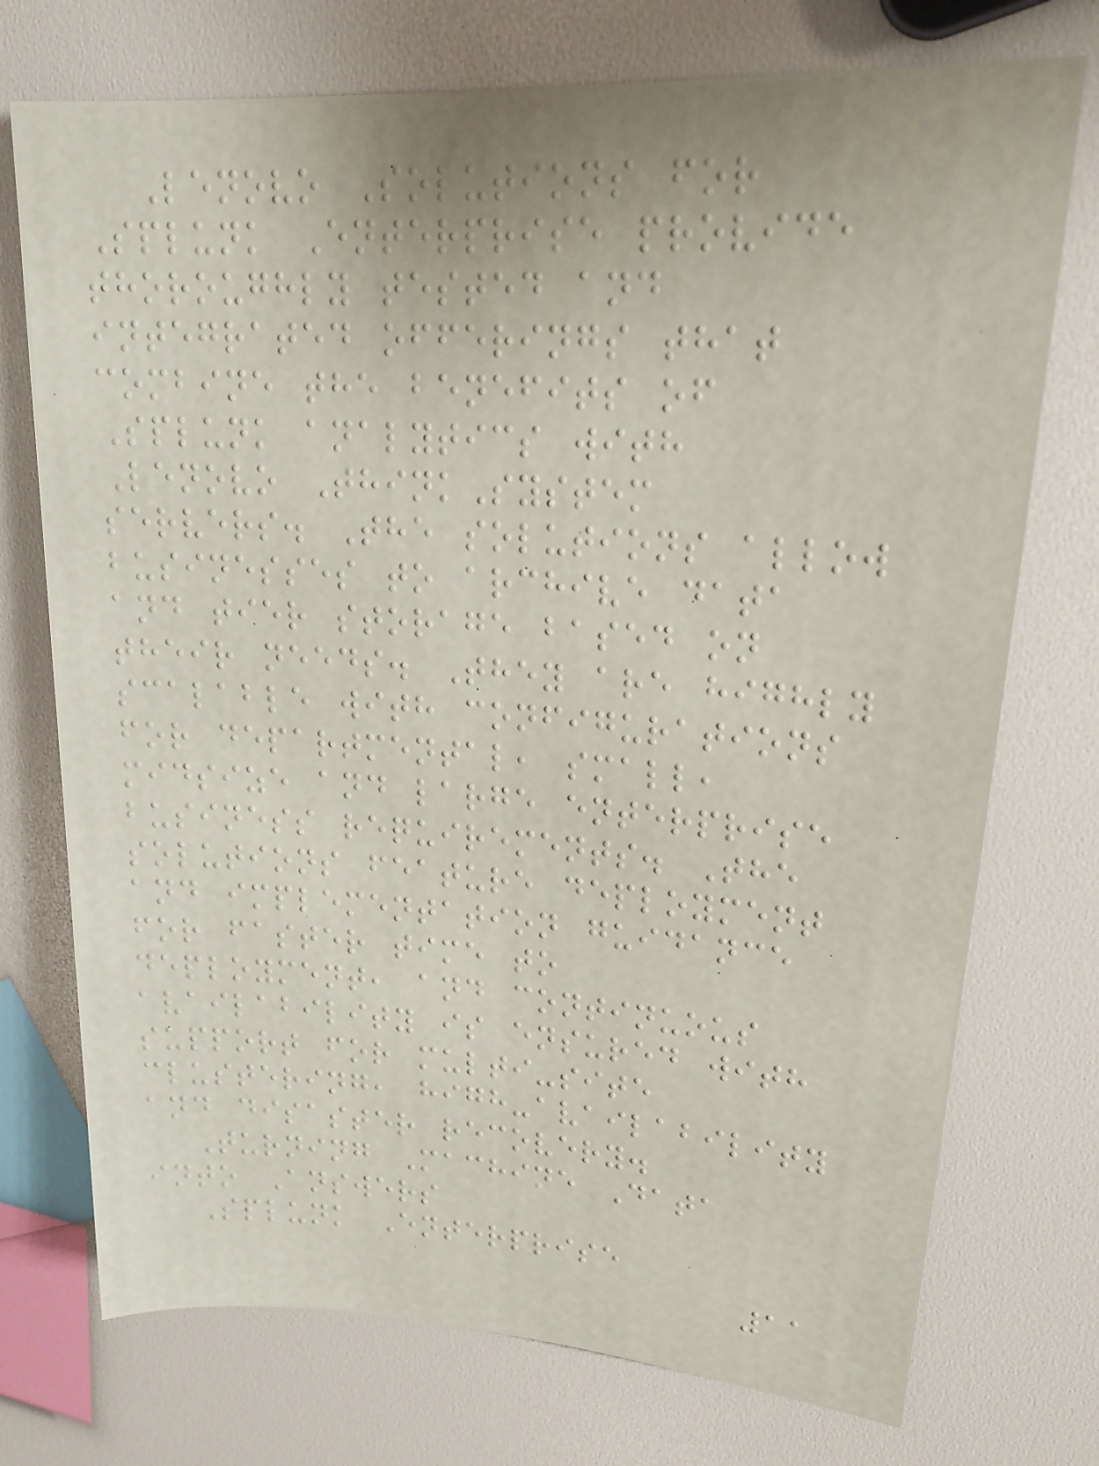Lenovo Solutions for
Splunk Enterprise provide
thoroughly tested and
integrated offerings that
combine the benefits of
Splunk analytics with
Lenovo ThinkSystem
servers. The solutions allow
businesses to archive data
and tier storage based on
their needs. They are highly
scalable with configurations
for departmental, small,
midsize and large enterprise
business requirements. The
solutions feature deployment
and implementation guidance
for faster time to
deployment, and continuous
availability is ensured with
support for multi-site
clustering, high-availability
and disaster recovery.
Turning Machine Data
into Answers
Splunk Enterprise
11
